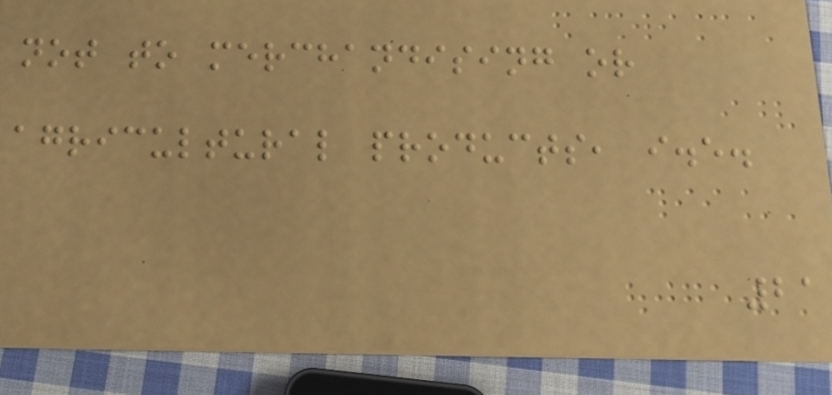not to merchandising or
agricultural products, i.e.
21
